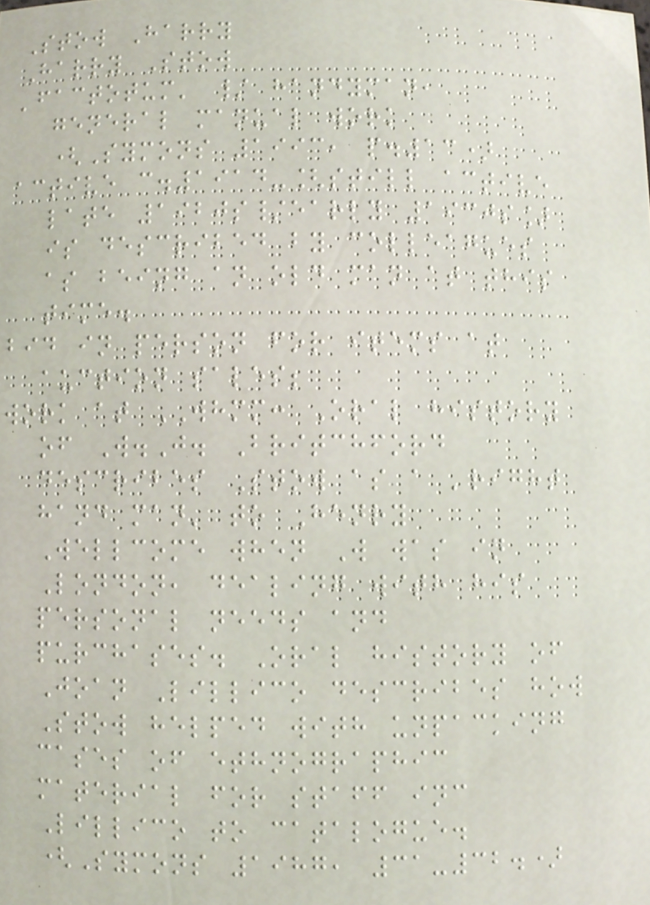Stow Harry
Harry Stow
'factotum' / handyman,
general manual work
(Symons 1993, p.13)
active c.1914-[still active
late 1920s/early 1930s]
is described by colleagues
as being an old man at this
time.
bid in person for items at
auction sales;
work at WHMM: Oral history
of W.J. Britchford
describes Stow as a 'right
hand man' to Henry
Wellcome when W was in
London, dealing with his
personal needs and
purchases. Oral history of
Joan Lillico describes how
Stow helped with unpacking
cases of ethnographic
material for staff inc
Lillico to catalogue.
(Symons 1987, 31-32.)
